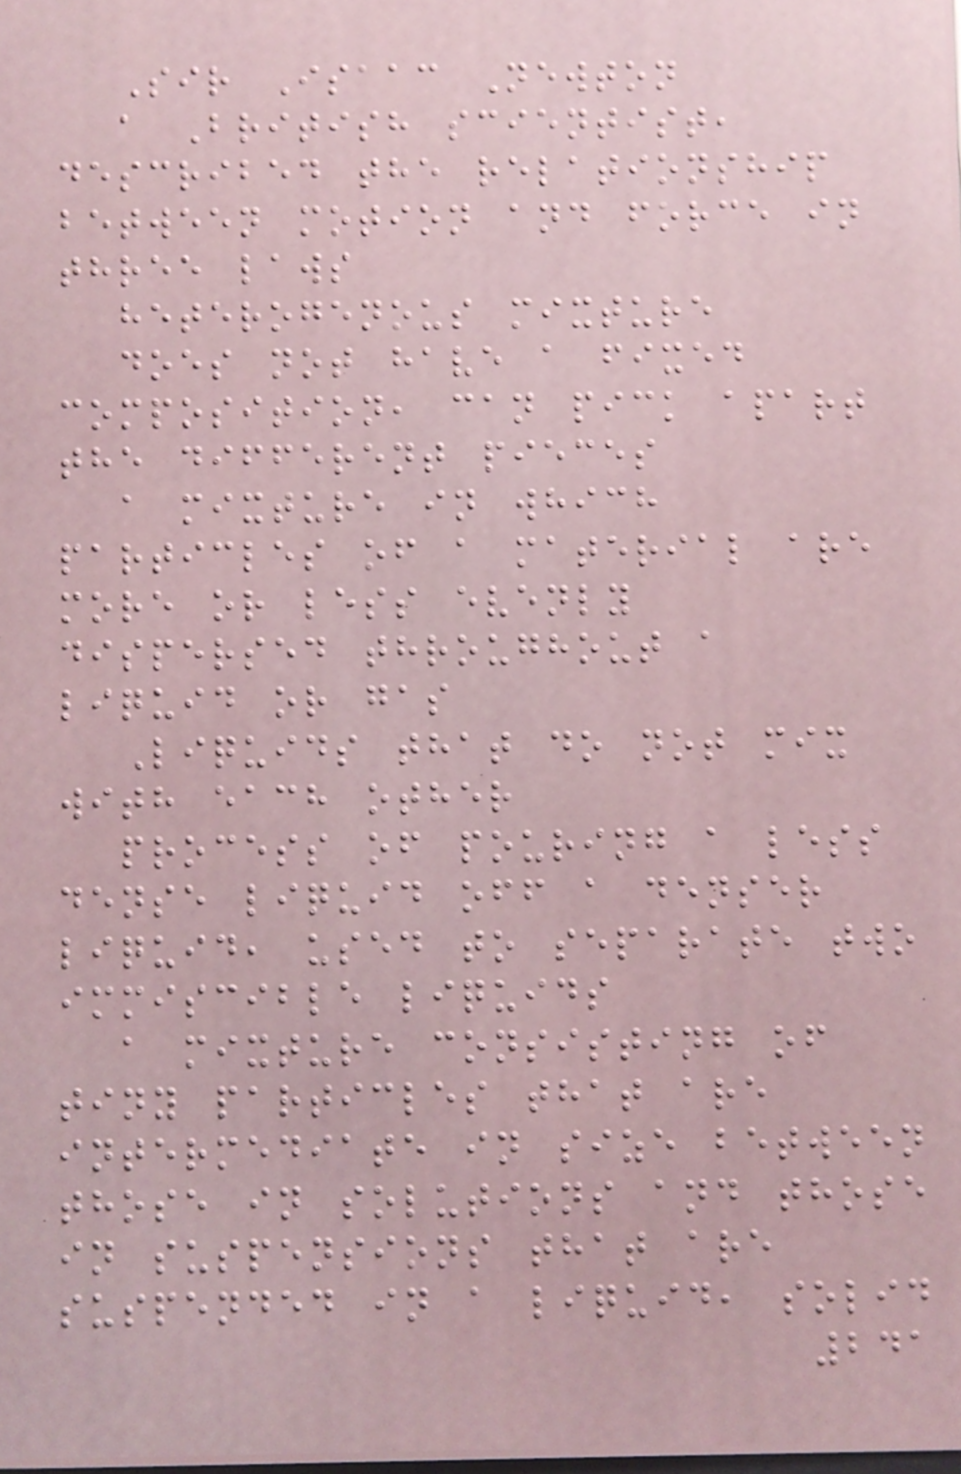Sir Isaac Newton
a British scientist,
described the relationship
between motion and force in
three laws
heterogenous mixture
does not have a fixed
composition, can pick apart
the different pieces
a mixture in which
particles of a material are
more or less evenly
dispersed throughout a
liquid or gas
Liquids that do not mix
with each other
process of pouring a less
dense liquid off a denser
liquid, used to separate two
immiscible liquids
a mixture consisting of
tiny particles that are
intermediate in size between
those in solutions and those
in suspensions that are
suspended in a liquid, solid
241
